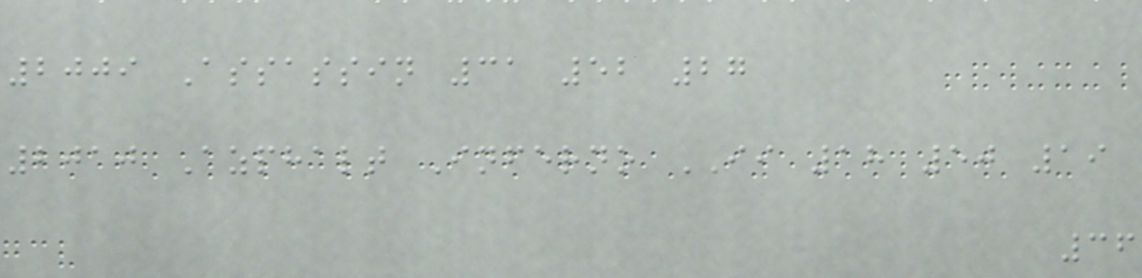2009 Assassin 31 52 27
2010 Azphalt Inferno II 18 50 19
36
